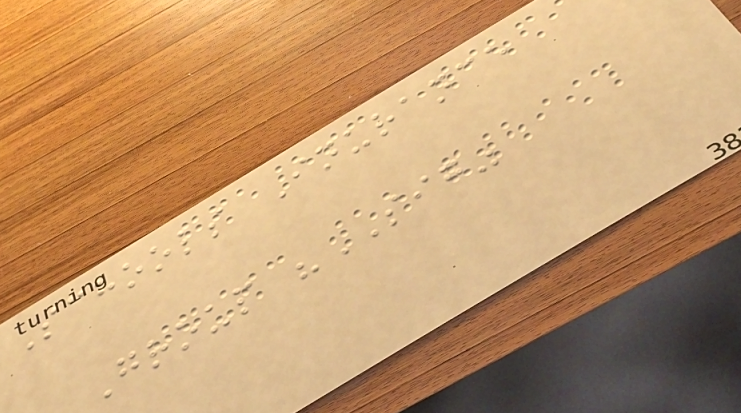Schools Inurance
Group "SIG"
